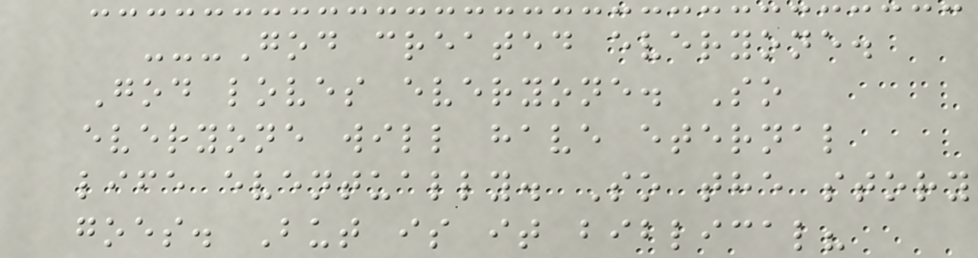---God created everyone.
God loves everyone. So
everyone will have eternal
life eventually. So the story
goes. But is it biblical?
